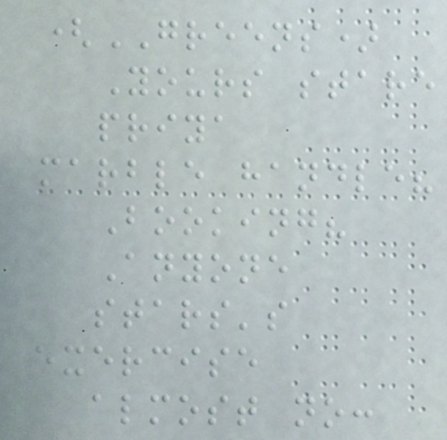(GREENS)
Yours stare
priya
marble handle?
Booking?
Anyone
stars's
exercise
almost no:
